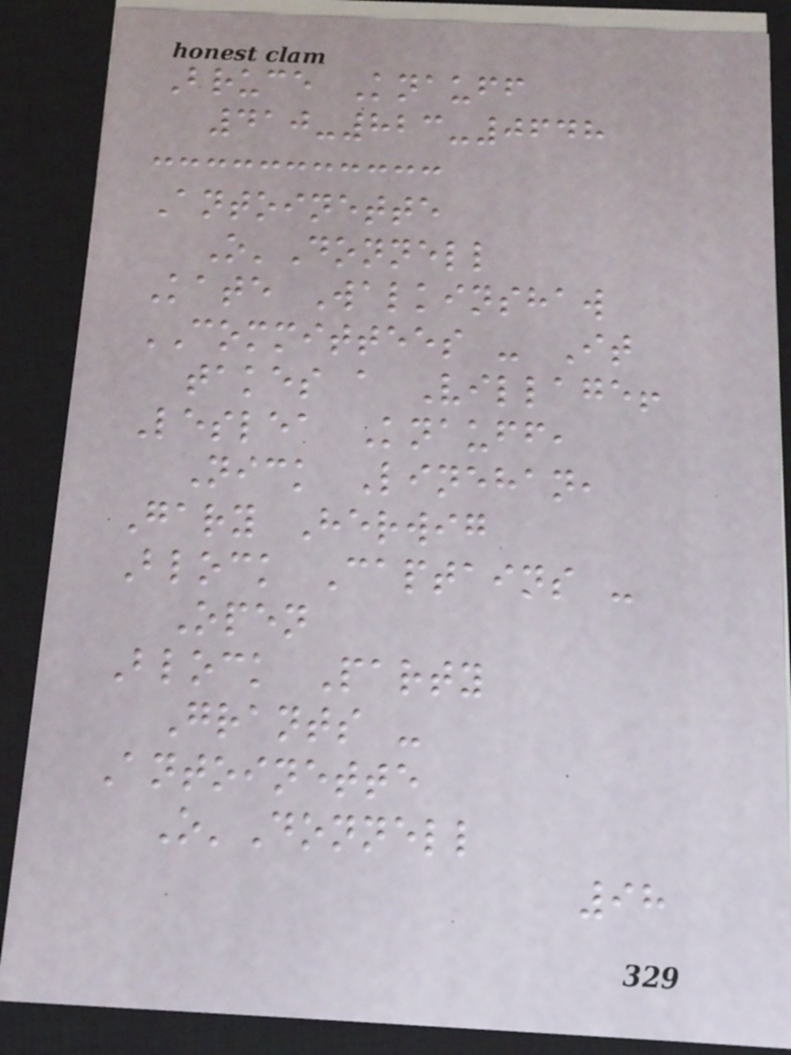Bruce Knauff
410-823-0648
Antoinette
O'Donnell
Kate Walkinshaw
COMMITTEES - It
takes a Village!
Leslea Knauff,
Nick Linehan,
Gary Herwig
Block Captains -
Open
Block Party
Grants -
Antoinette
O'Donnell
98
